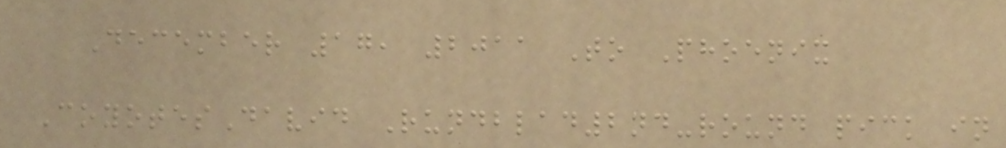December 17, 2011 To Phoenix
CoyotesDavid Rundblad2nd-round pick in
